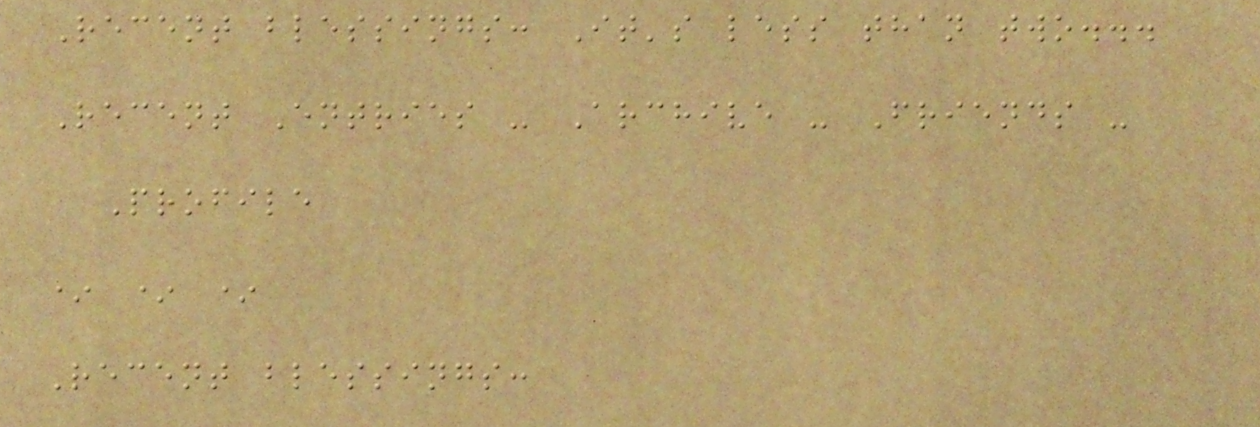Recent blessings: It's less than two...
Recent Entries - Archive - Friends -
Profile
* * *
Recent blessings:
